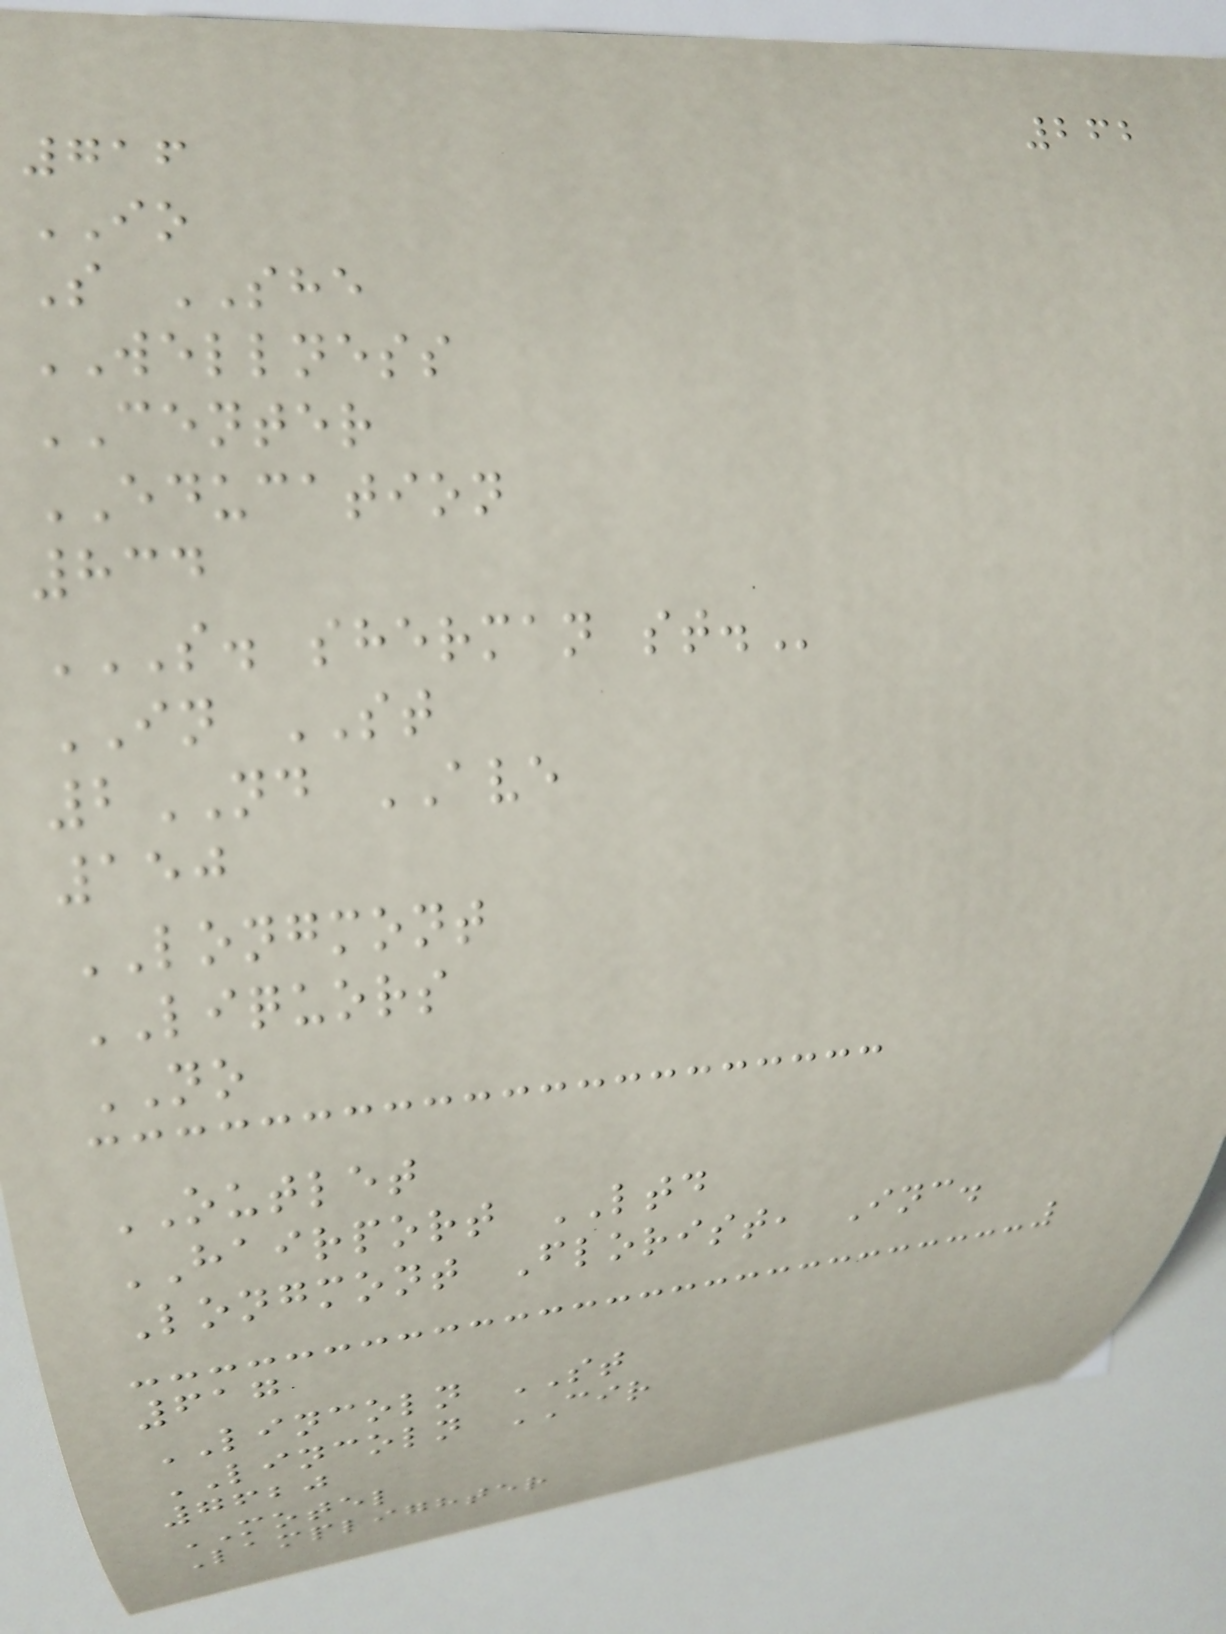262
716
IO
S SHE
WELLNESS
CENTER
EDUCATION
834
S. SHERMAN ST.
IN ST
2ND AVE
150
LONGMONT
LIQUORS
NO
OUTLET
HAIRPORT LTD
Longmont Florist, Inc.
617
LINCOLN ST
LINCOLN CIR
7620
MOTEL
Lamplighter
